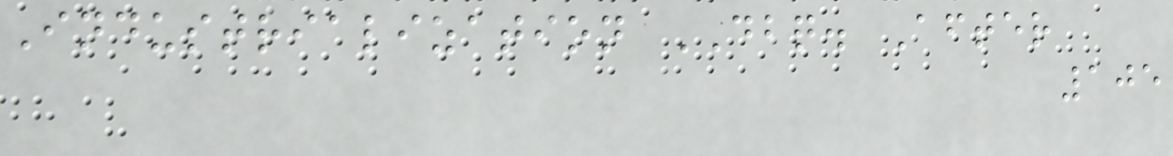Industrialization DBQ. After
105
